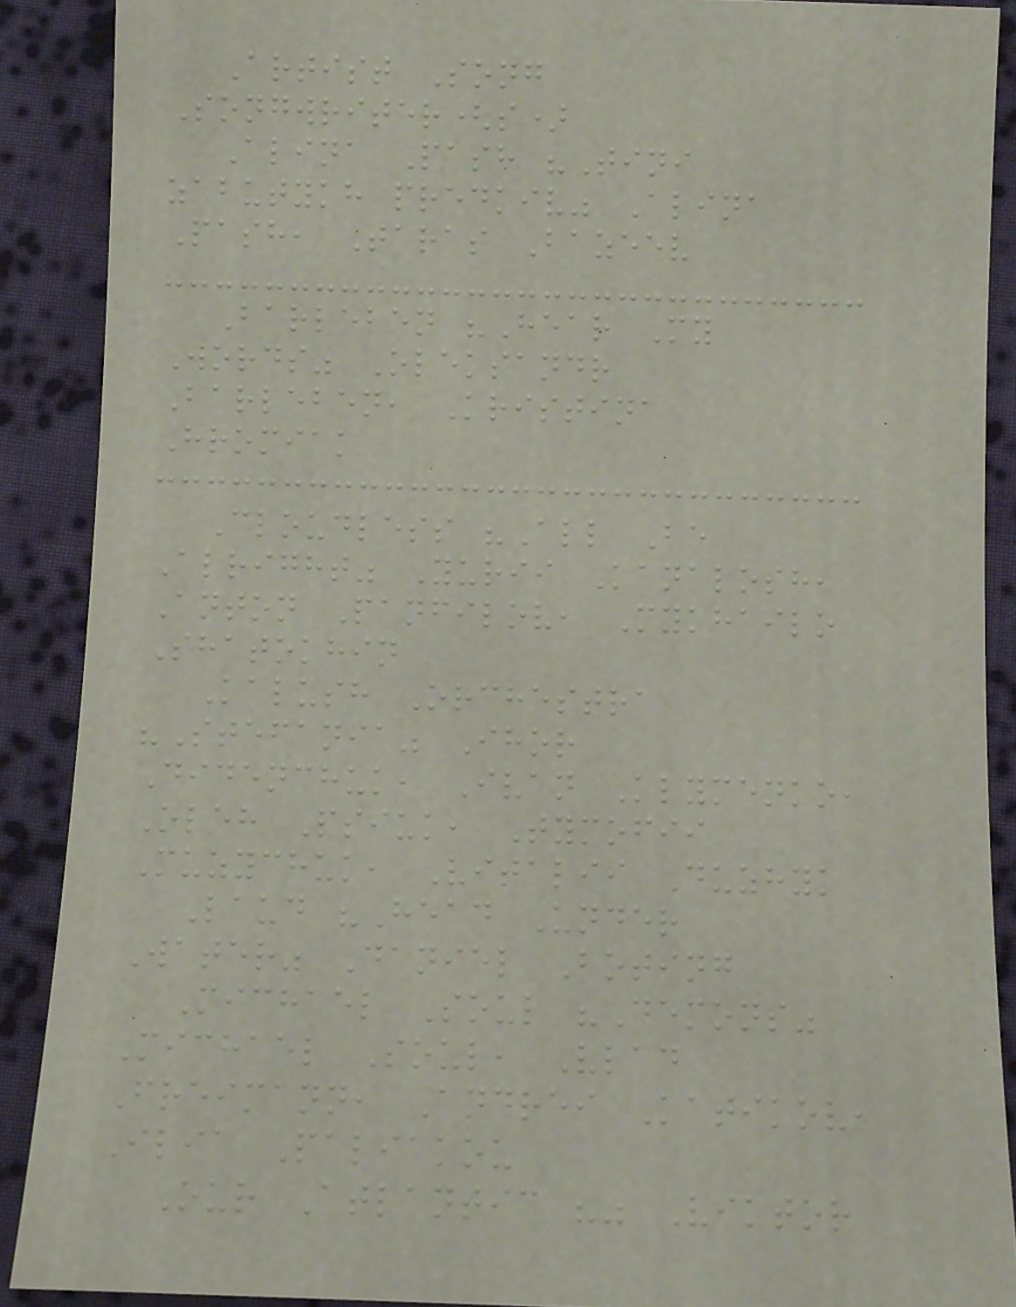Artist Song
Songwriter(s)
Alina Pash "Tini
zabutykh predkiv" Alina
Pash, Taras Bazeev
Barleben "Hear My
Words" Oleksandr
Barleben, Kristina
Hromiak
Cloudless "All Be
Alright" Yurii Kanalosh,
Anton Panfilov, Mykhailo
Shatokhin
Kalush Orchestra
"Stefania" Ihor
Didenchuk, Ivan Klymenko,
Oleh Psiuk, Tymofii
Muzychuk, Vitalii Duzhyk
Laud "Head Under
Water" Daniel Boting
Michael Soul "Demons"
Michael Soul, Vlad
Freimann, Andrei Katikov,
Ilia Paliakou
Our Atlantic "" Viktor
